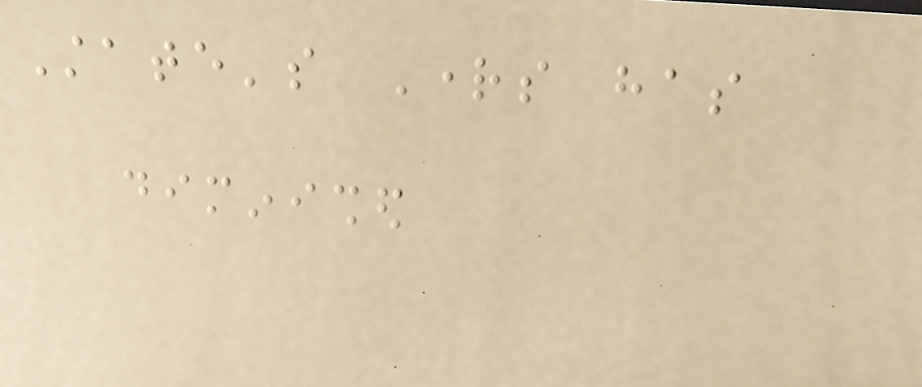State's Rights has
diminished
